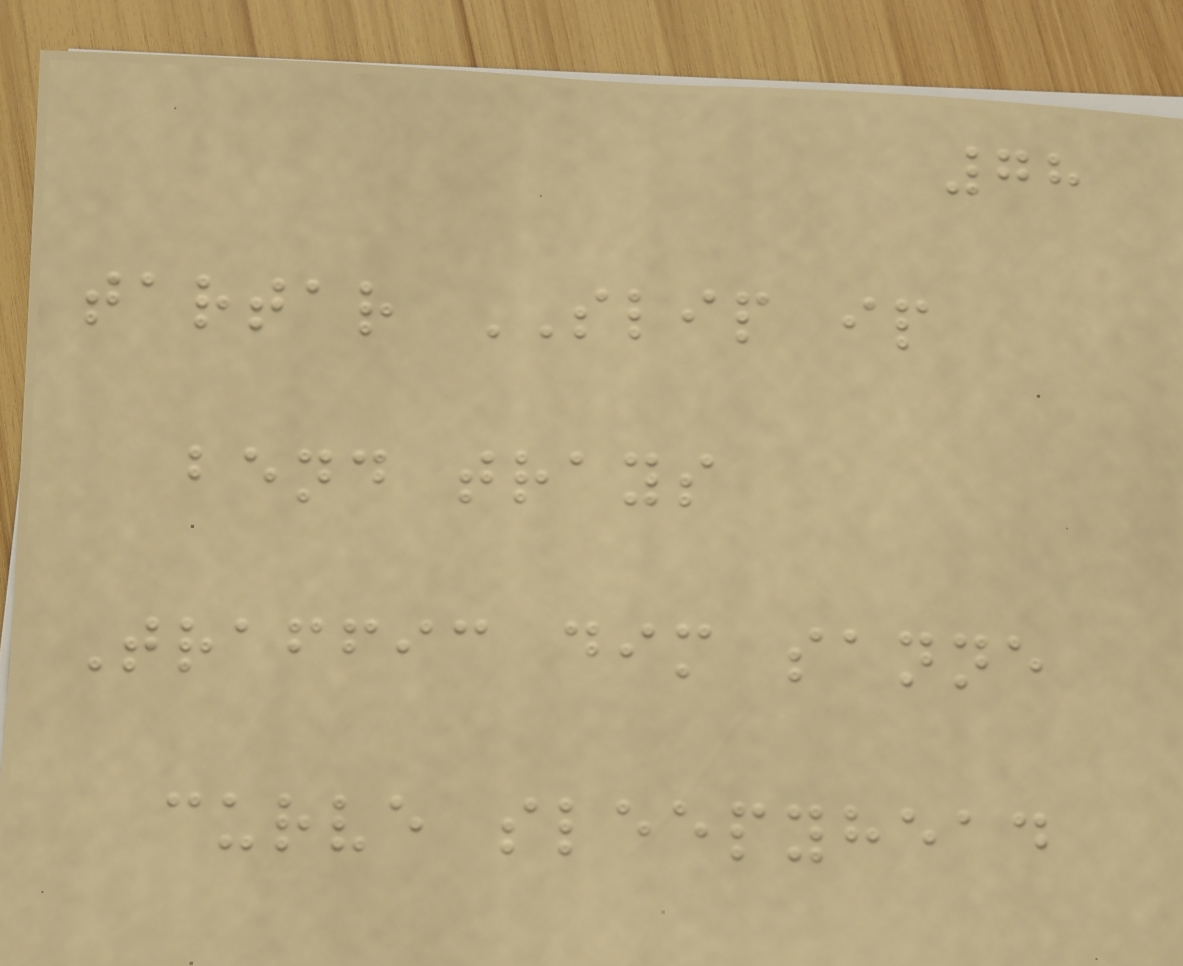78
tartar SLIP ip
bend trays
Traffic dim sanne
curve sleepyhead
